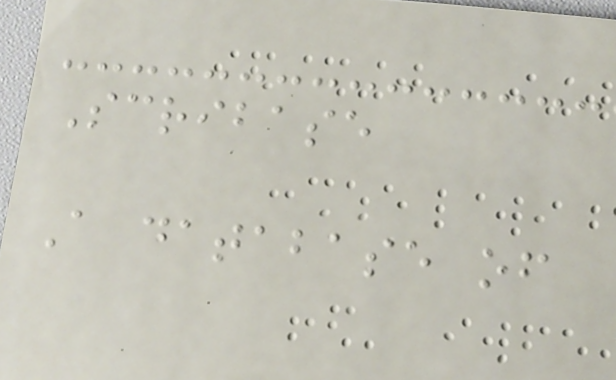Scribase
A database of
